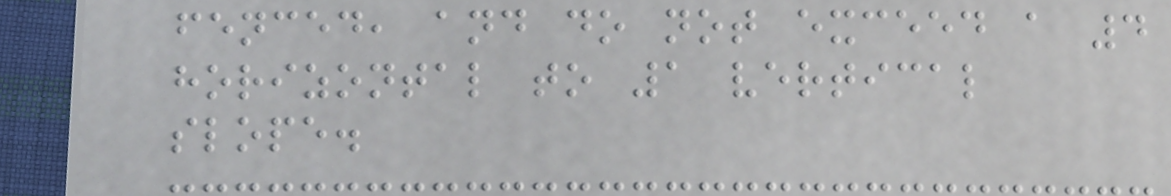fenced, and do not exceed a 4
horizontal to 1 vertical
slope.
